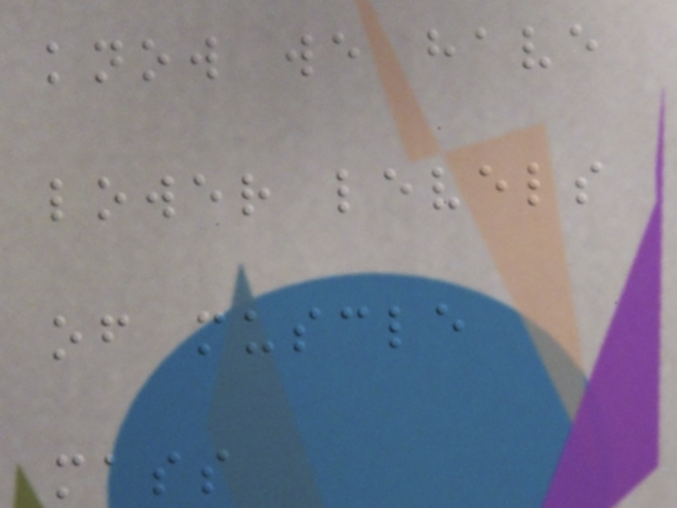know we have
lower levels
of muscle
mass
